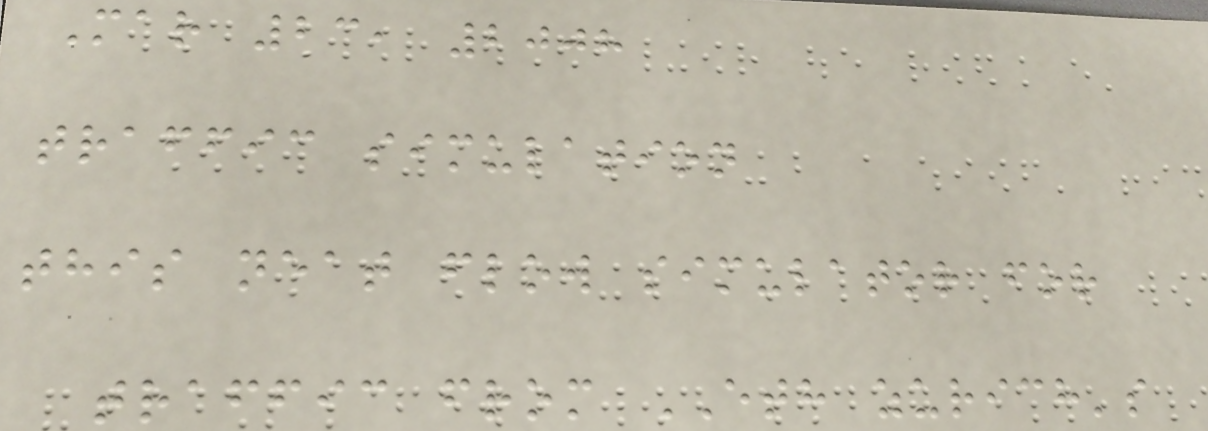Mar 23, 2008
traffic simulation
this neat flow simulator for
traffic from ETH zurich's
